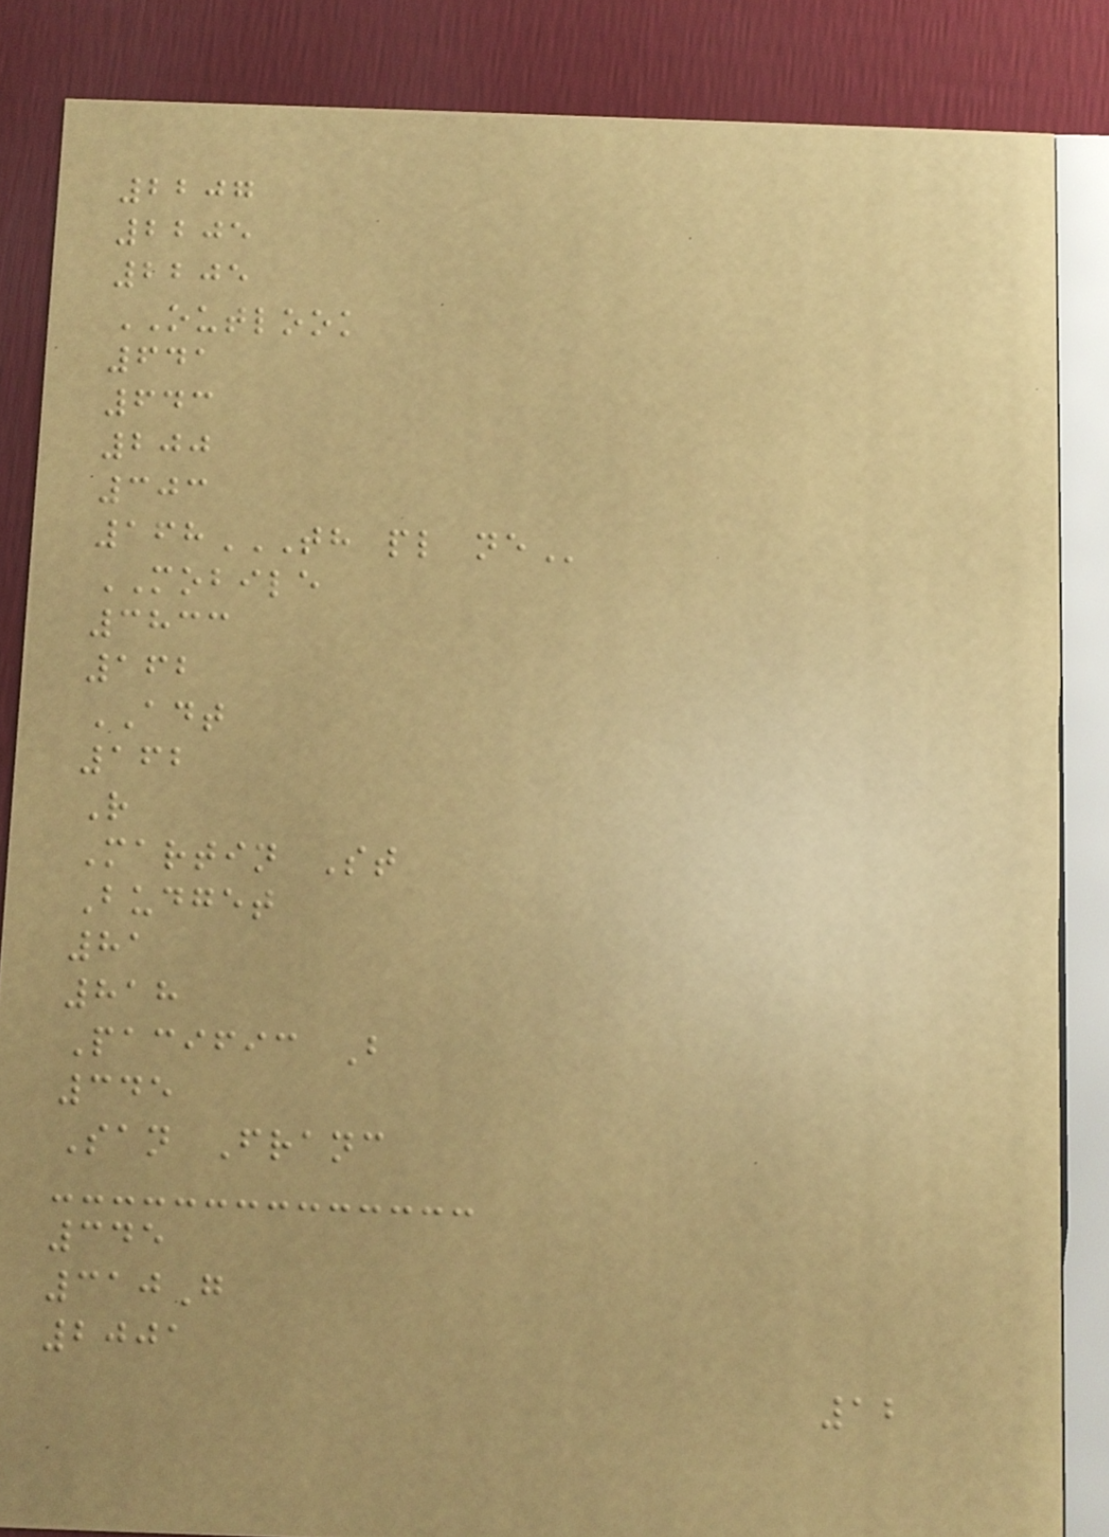2207
2205
2205
OUTLOOK
641
643
200
303
168TH PL NE
MOBILE
3833
162
ADT
162
R
Martin St
Budget
81
818
Pacific B
345
San Franc
345
310G
2001
12
